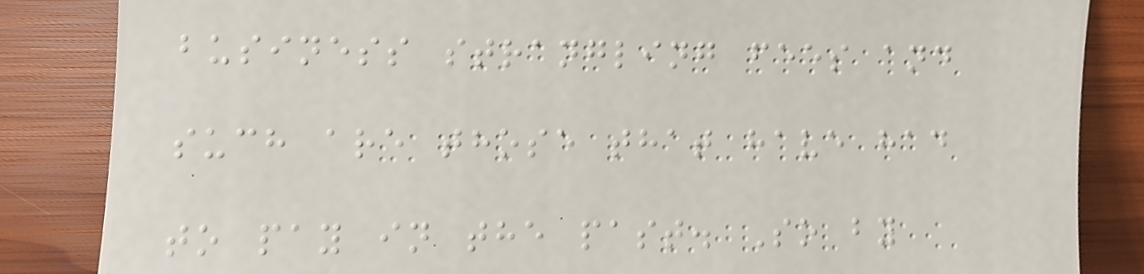business strangling fees and
such are those that have had
to pay in the past. So by
